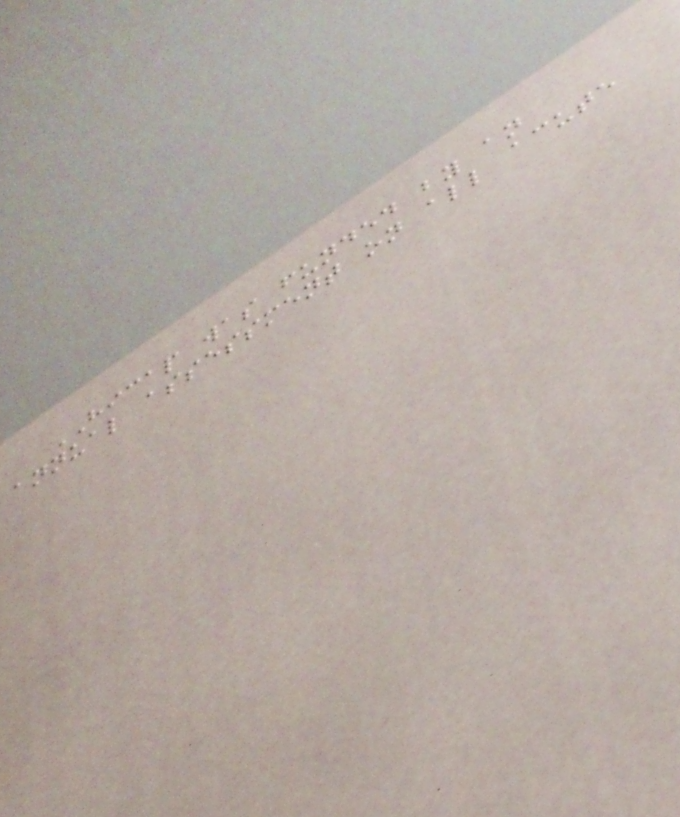HICAP was funded by an
annual assessment on all acute
